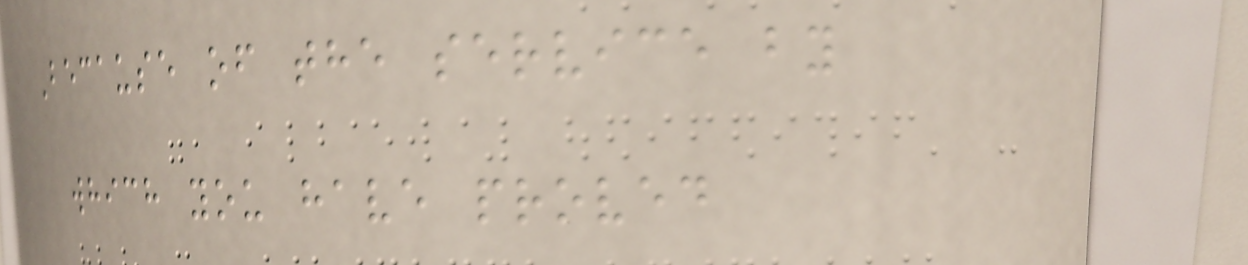Because of the service by
which you have proved
